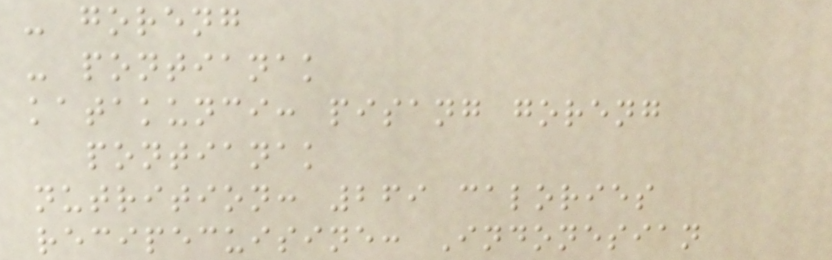- goreng
- pontianak
katakunci: pisang goreng
pontianak
nutrition: 269 calories
recipecuisine: Indonesian
